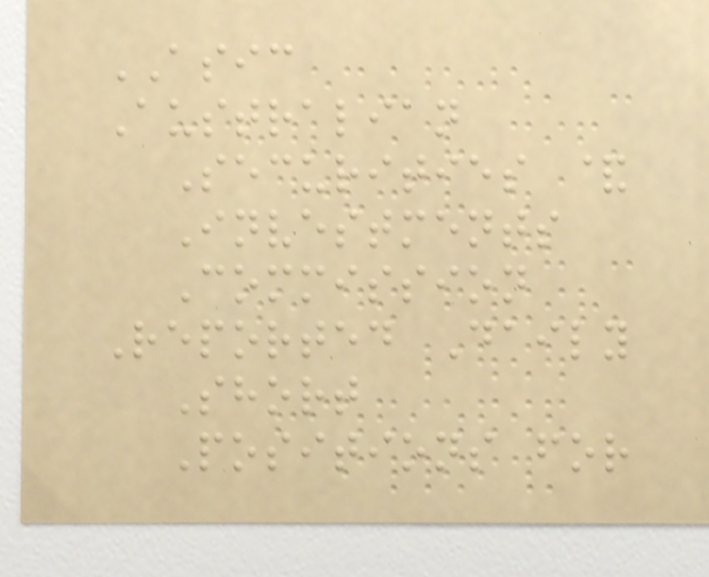ASIC
Australian
Securities &
Investments
Commission
Reported Daily
Short
Positions for
